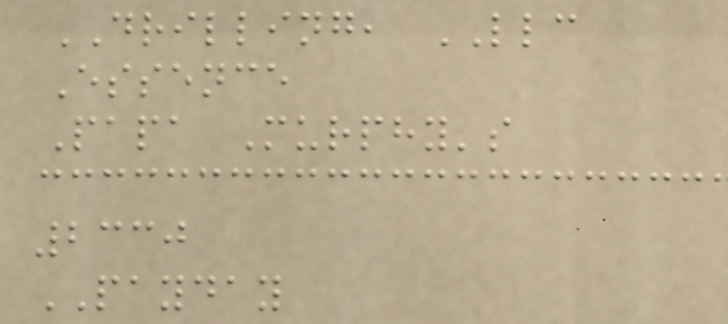DRILLING, LLC
Essence
Papa Murphy's
2330
PAYDAY
